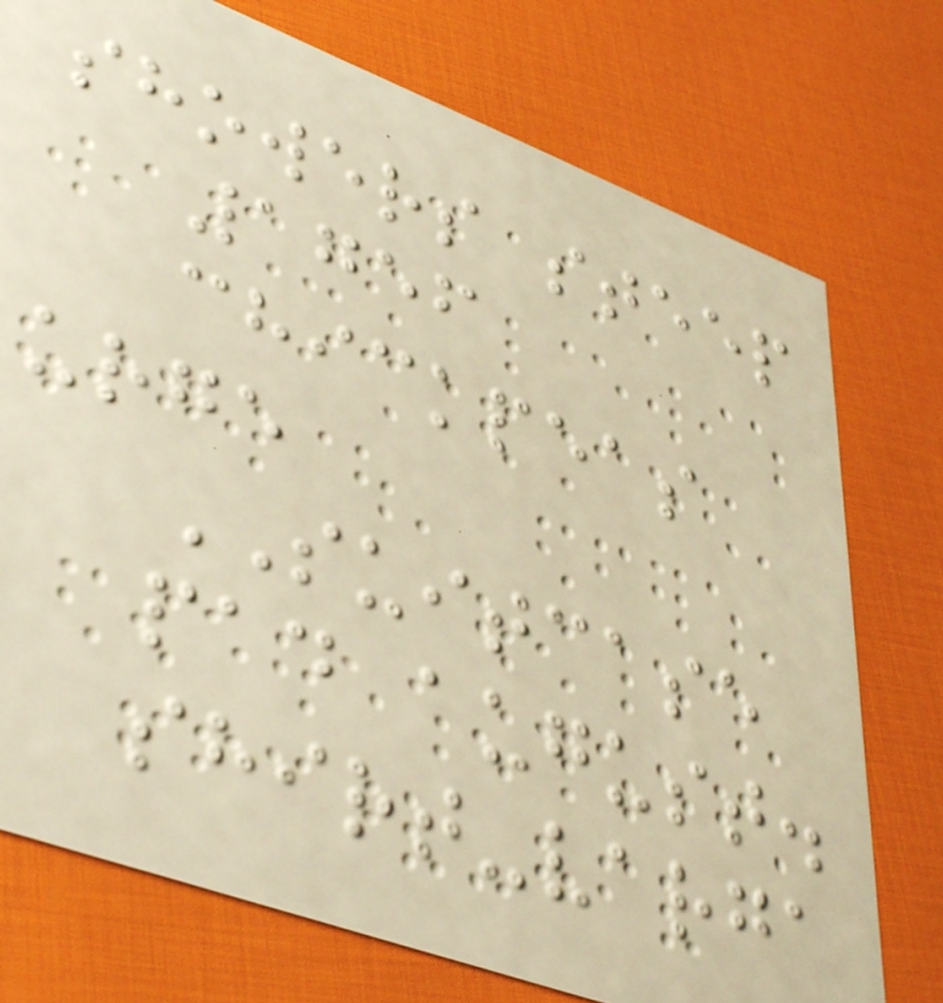showers steep
1756
chickpeas
urge
SUITCASE
pad august.
shirt-varga
